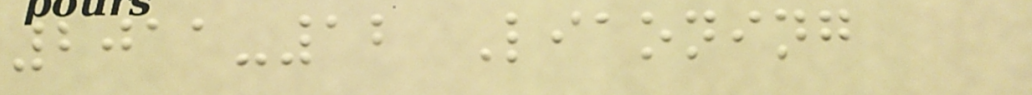2011-12 Liaoning
